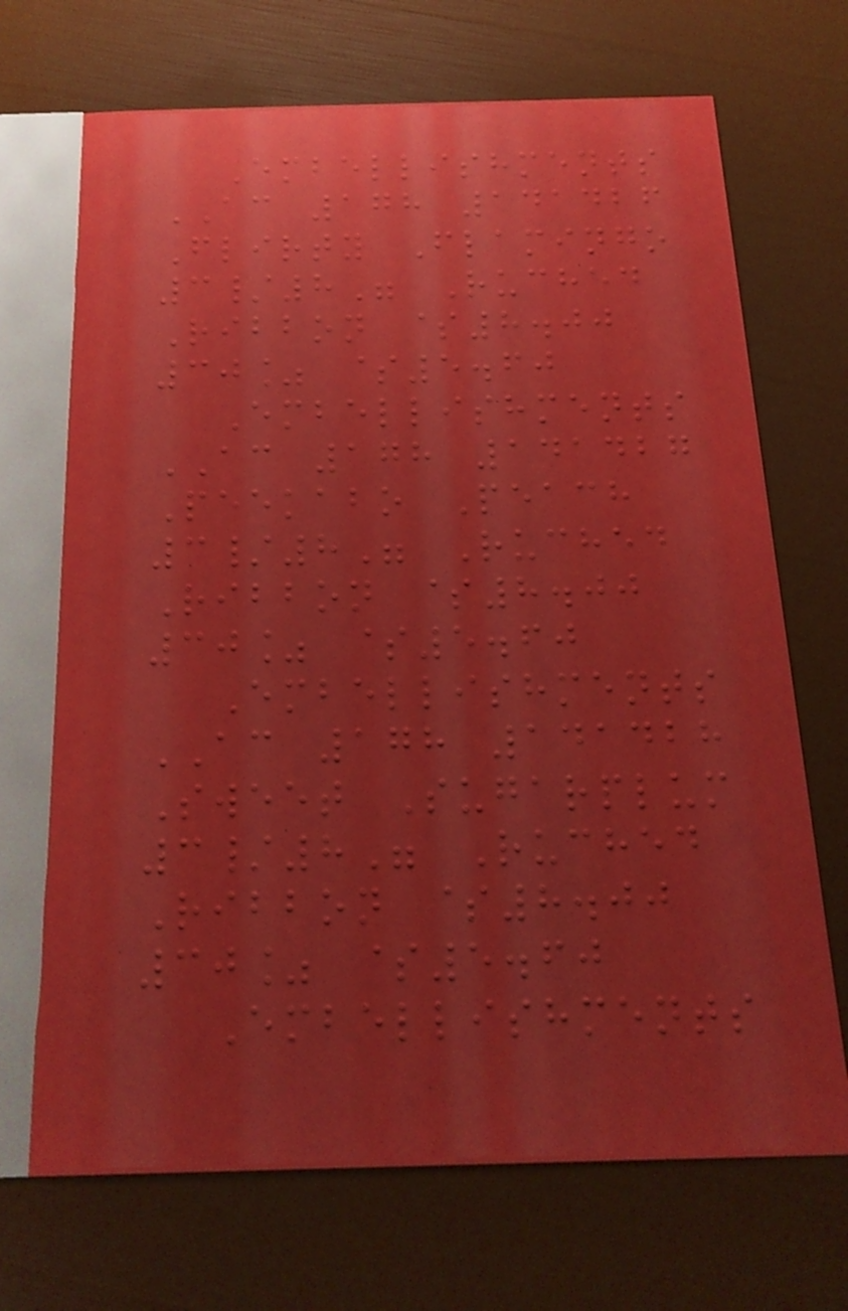Embellishments
AC 178 141426
Flirty Flamingo
3/8" Ruched
Ribbon $8.00
30% $5.60
Embellishments
AC 178 141427
Peekabo Peach
3/8" Ruched
Ribbon $8.00
30% $5.60
Embellishments
AC 178 141428
Sweet Sugarplum
3/8" Ruched
Ribbon $8.00
30% $5.60
Embellishments
